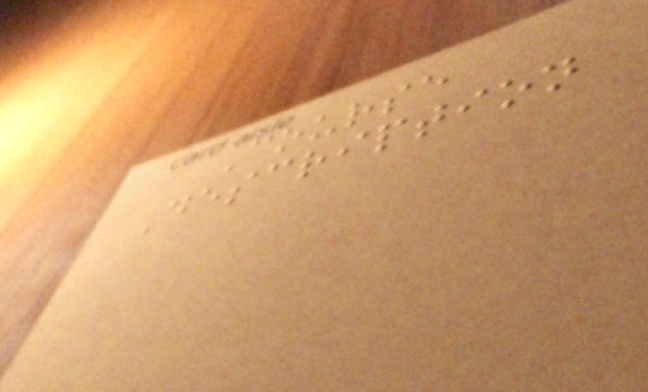Course
Description
